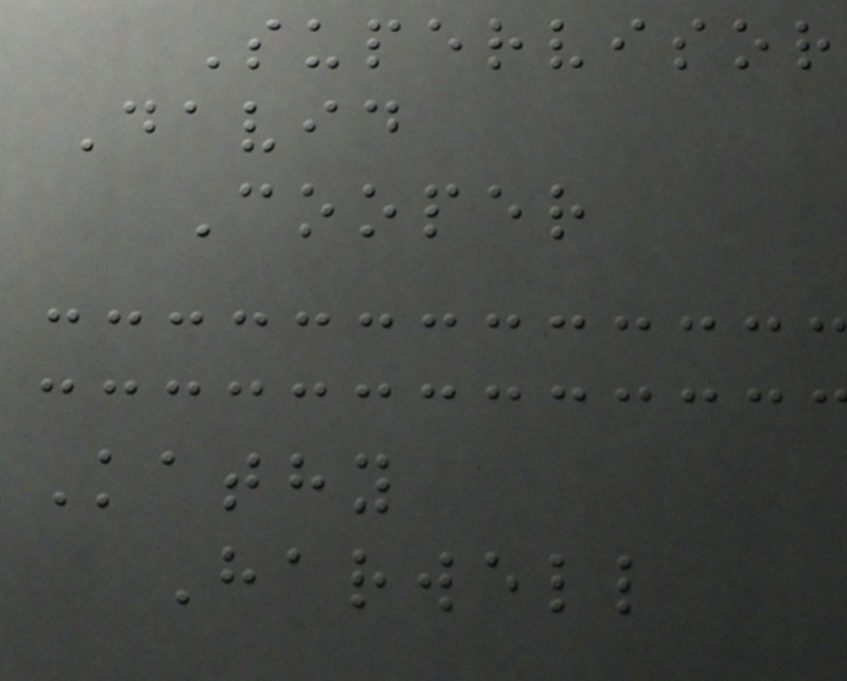Supervisor
David
Cooper
Kathy
Harwell
